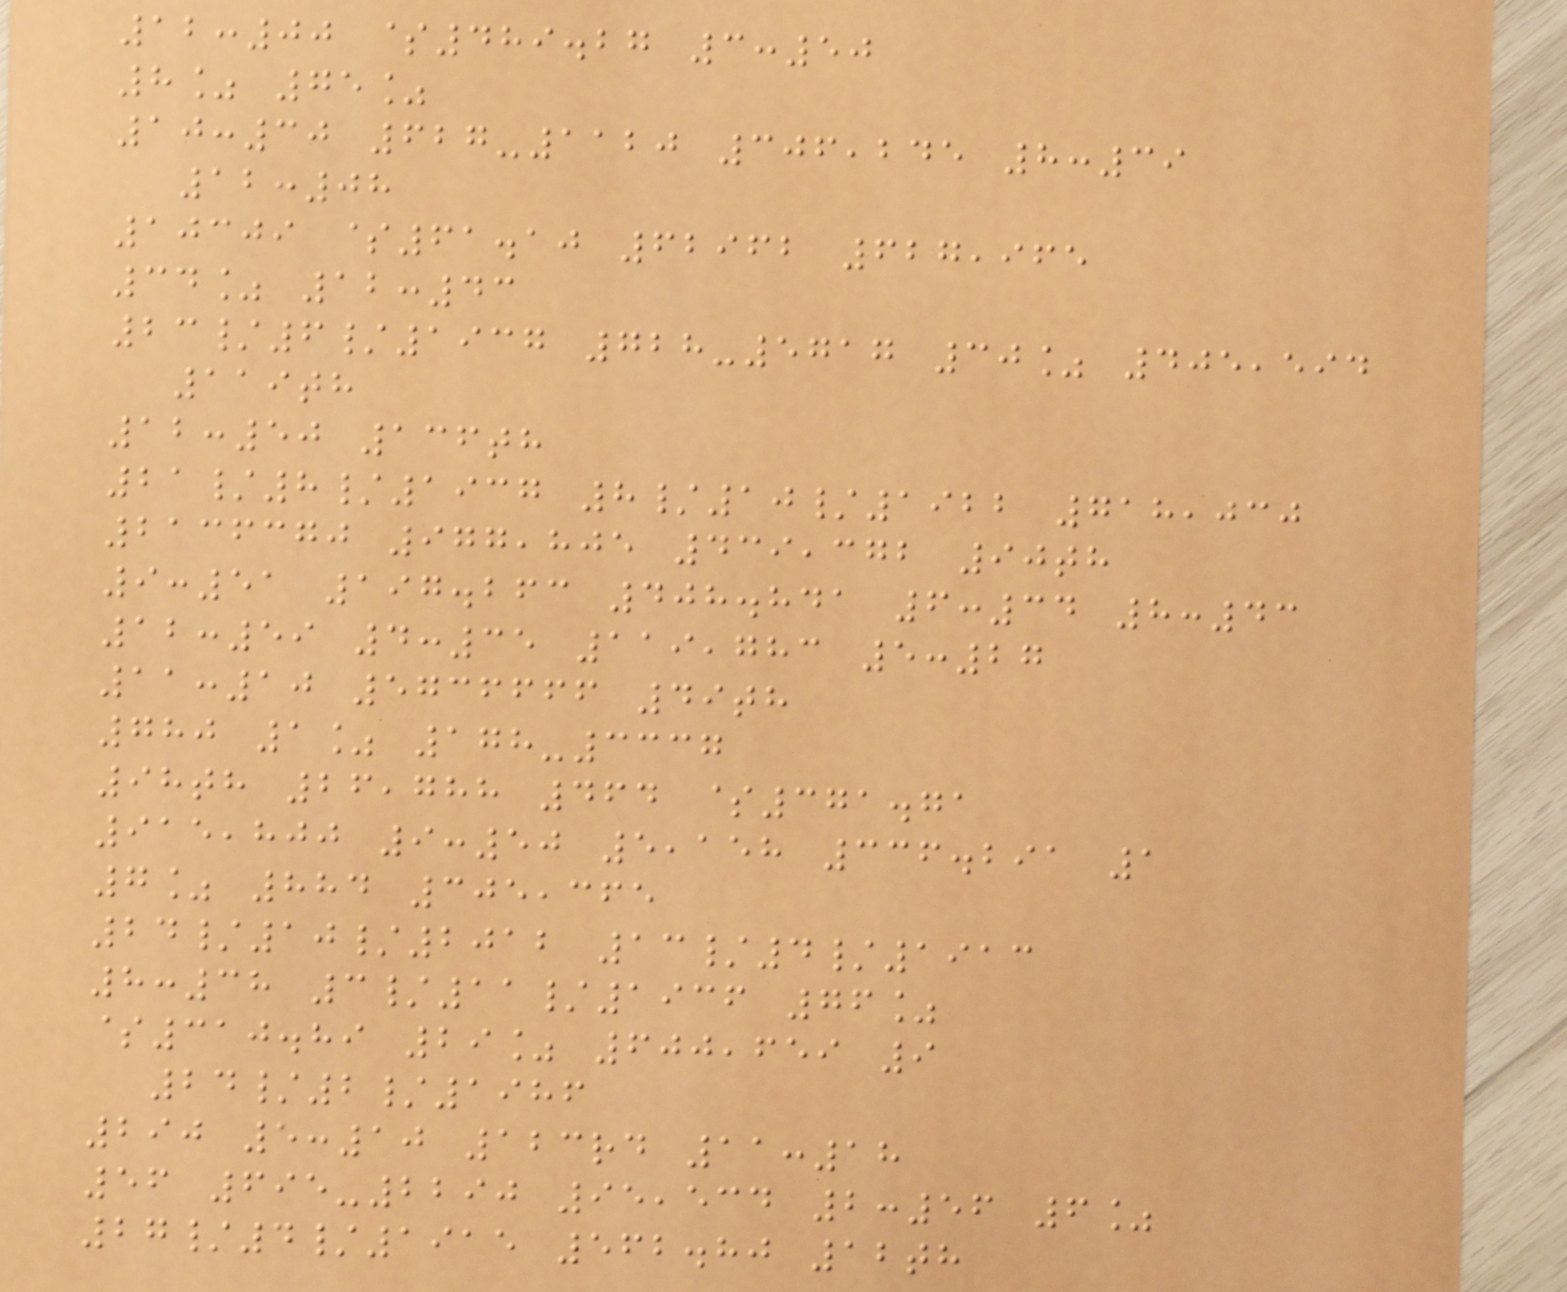12:00 $489.27 3:50
8% 75%
10:30 627-1120 306,245 8:39
12:08
10309 $61.10 62962 627,965
34% 12:43
23/6/1937 728-5717 30% 405,594
119th
12:50 136th
21/8/1937 8/10/1922 718,030
2136370 977,805 439,372 90th
9:51 197.263 408.841 6:34 8:43
12:59 4:35 119,783 5:27
11:10 5736666 49th
780 1% 178-3337
98th 26,788 464 $371.71
915,800 9:50 5,158 336.291 1
7% 884 305,365
24/10/2012 13/4/1913
8:38 3/11/1936 76%
$310.89 29% 600,659 9
24/2/1986
290 5:10 123rd 11:18
56 695-2290 95,534 2:56 6%
27/4/1915 562.80 12th
